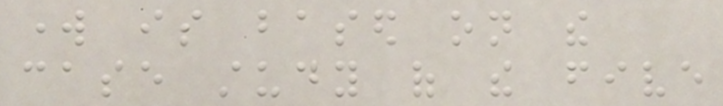work is based on the
case study of the five
